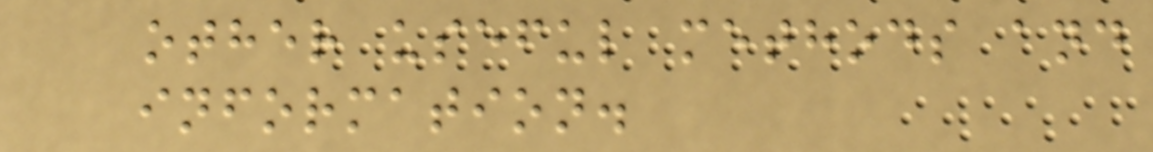other useful methods and
information.
